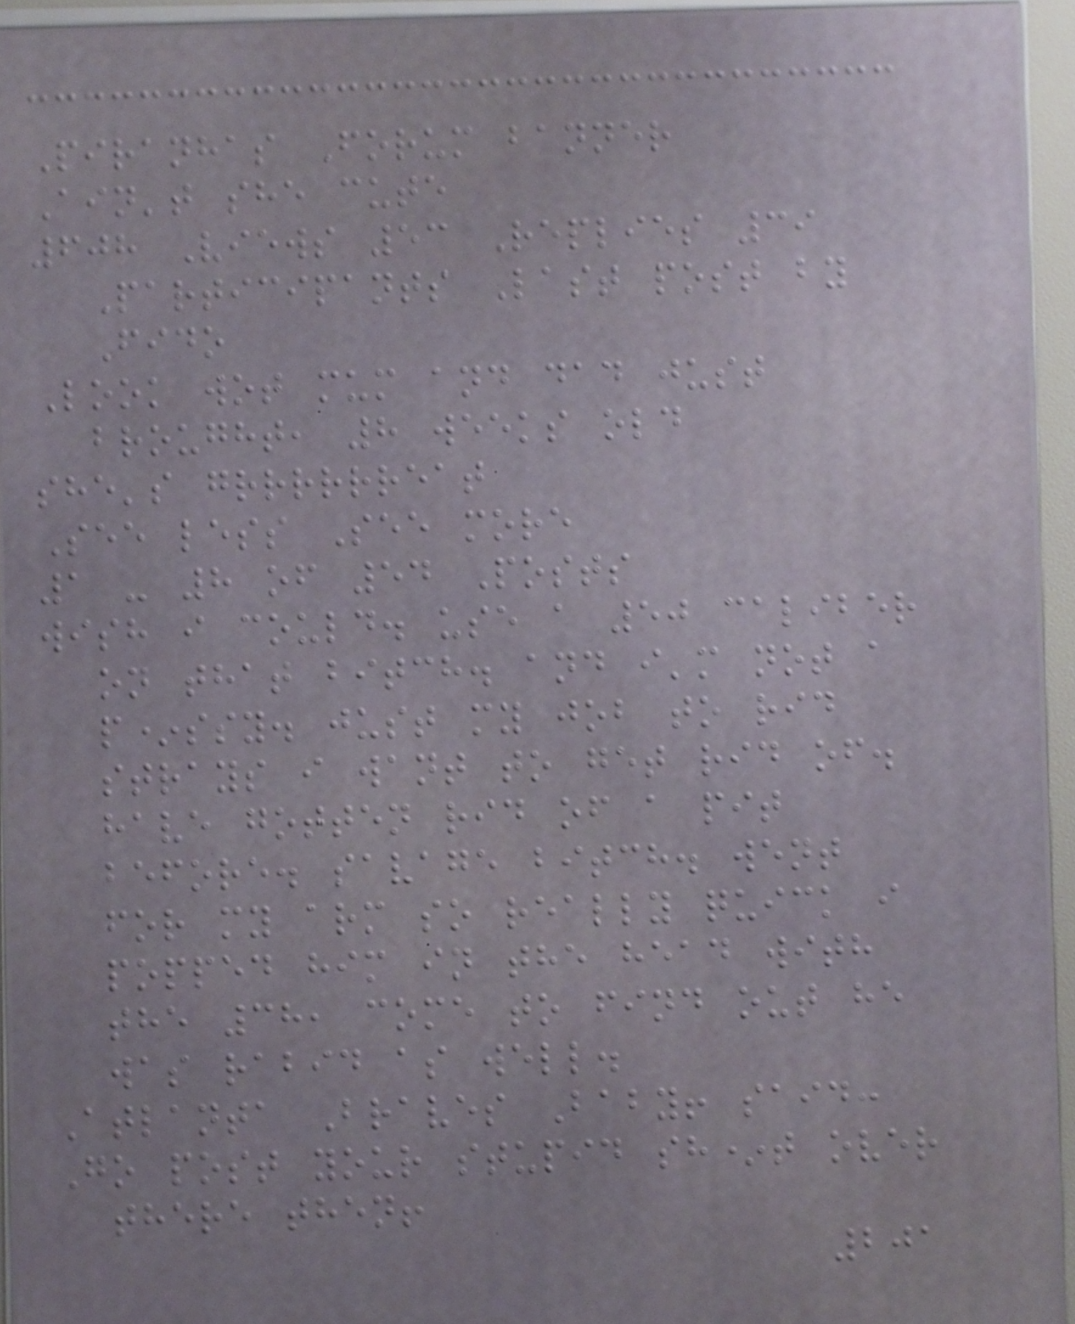Piranhas Forum banner
Ain't she cute
608 Views 53 Replies 39
Participants Last post by
Fido
Look wot mum and dad just
brought, 8 weeks old
she's grrrrrreat
See less See more
1 - 8 of 54 Posts
wish i could. use a 50 caliber
on that bitch. and i'm not a
p*ssy. just my job to rid
strays i want to get rid of.
have gotten rid of a pit
before. savage bitch. went
for my arm so really quick i
popped him in the head with
the 38, come to find out he
was rabid as well.
Atlanta Braves Baby! said:
Go post your stupid sh*t over
there then!
201
